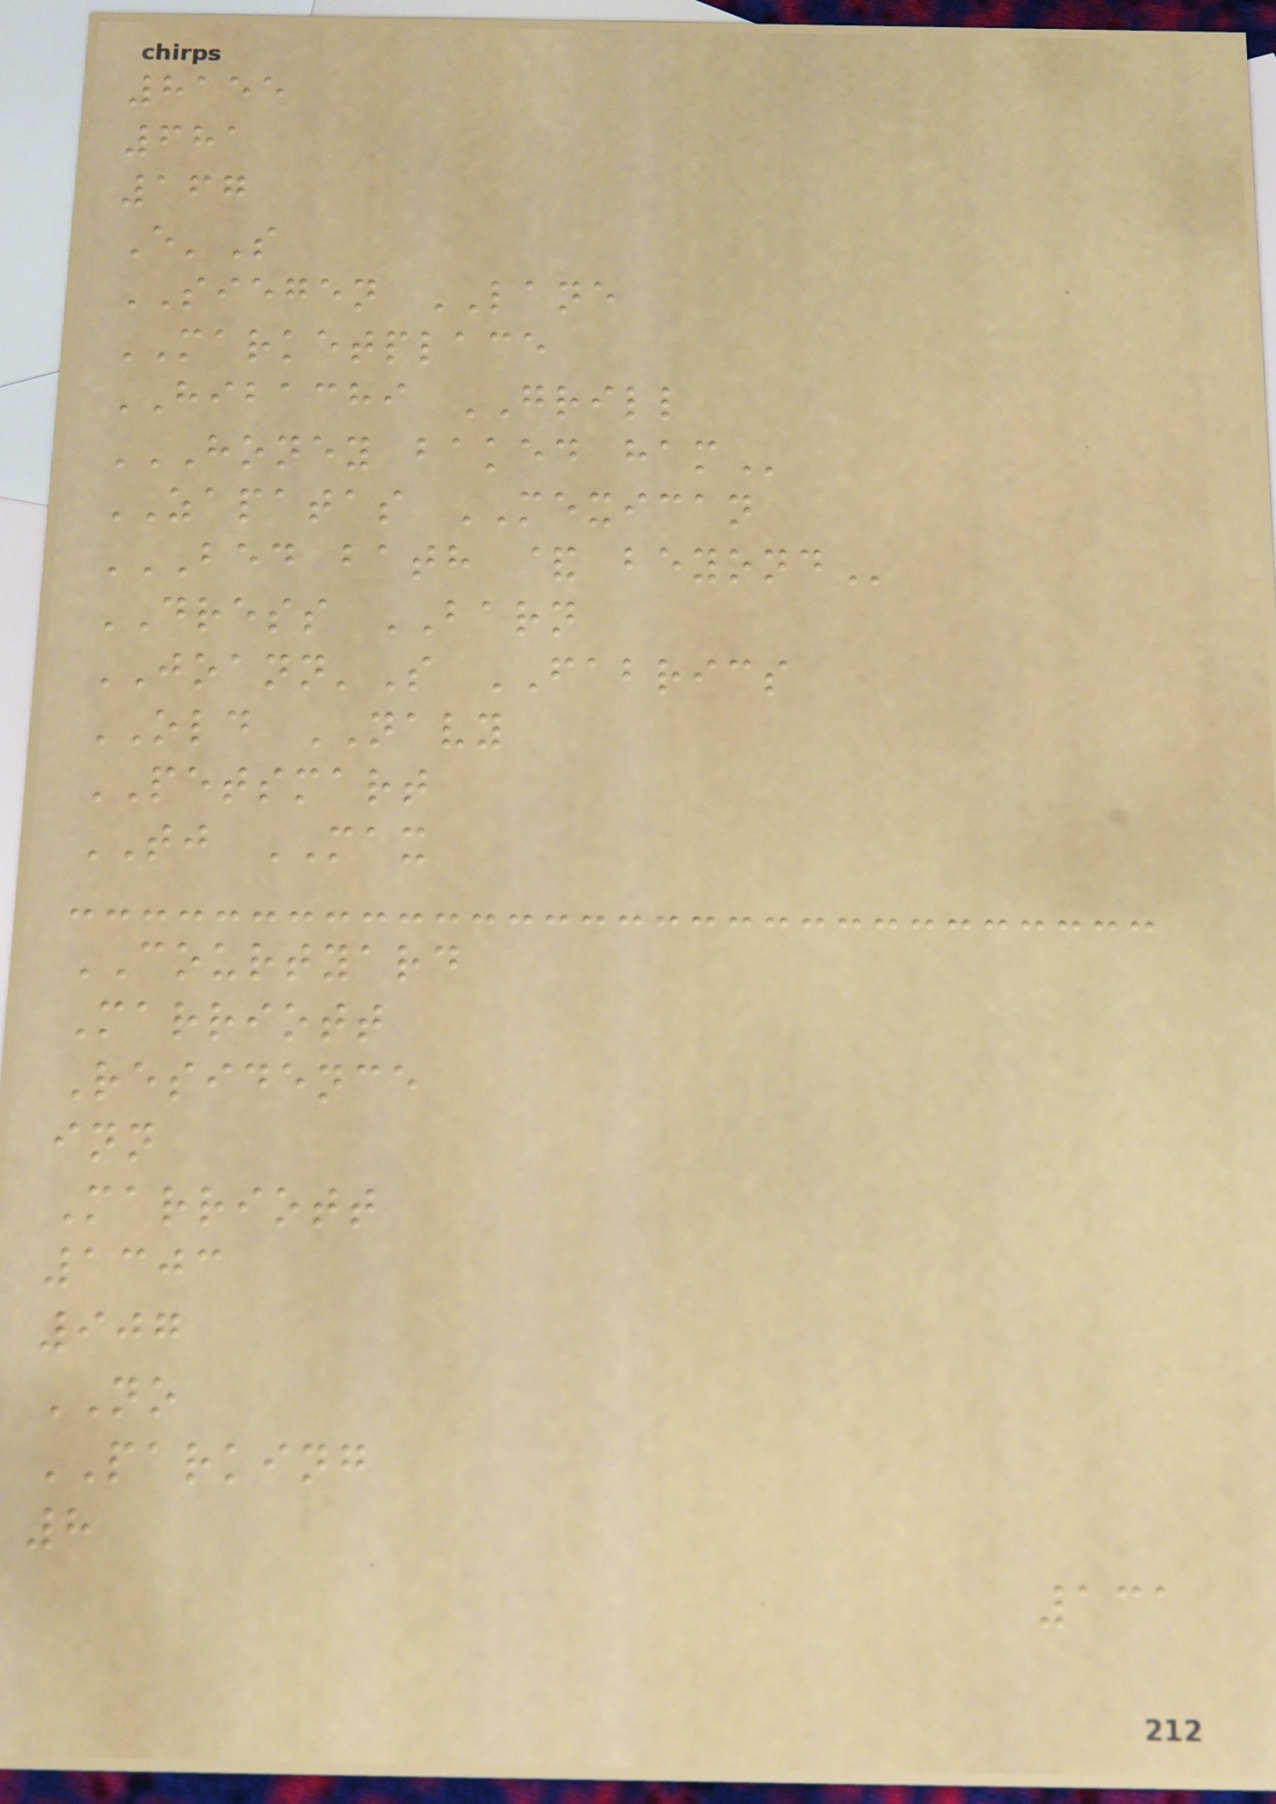8155
681
167
E'S
SIEGEN LANE
MARKETPLACE
HIBACHI GRILL
HONEY BAKED HAM
ZAPATAS MEXICAN
BED BATH & BEYOND
DRESS BARN
JOANN'S FABRICS
OLD NAVY
PETSMART
TJ MAX
COURTYARD
Marriott
Residence
inn
Marriott
1303
907
NO
PARKING
8
131
